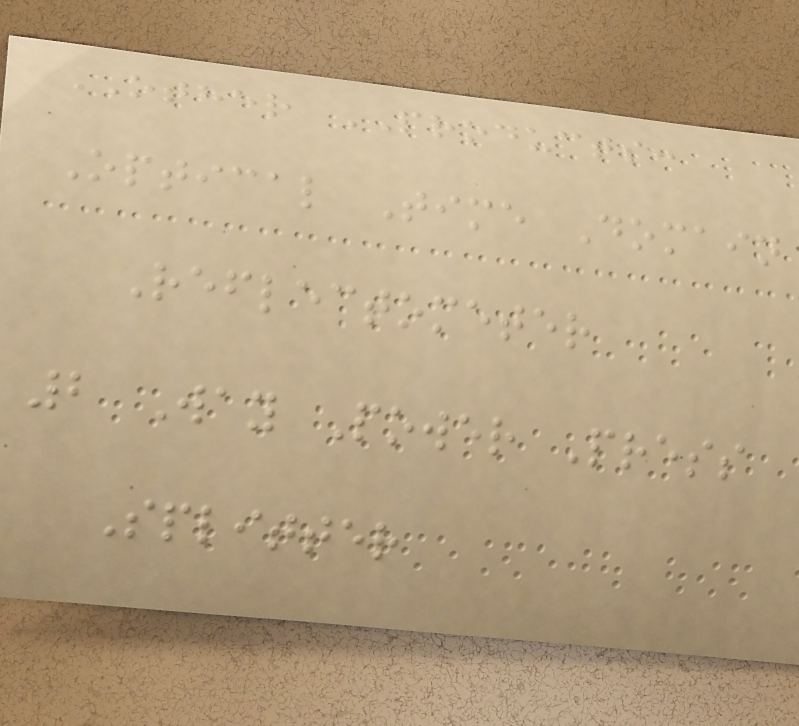OTHER PRODUCTS:
Optical Time Domain
Reflectometer
2 Way Power Press
Splitter
